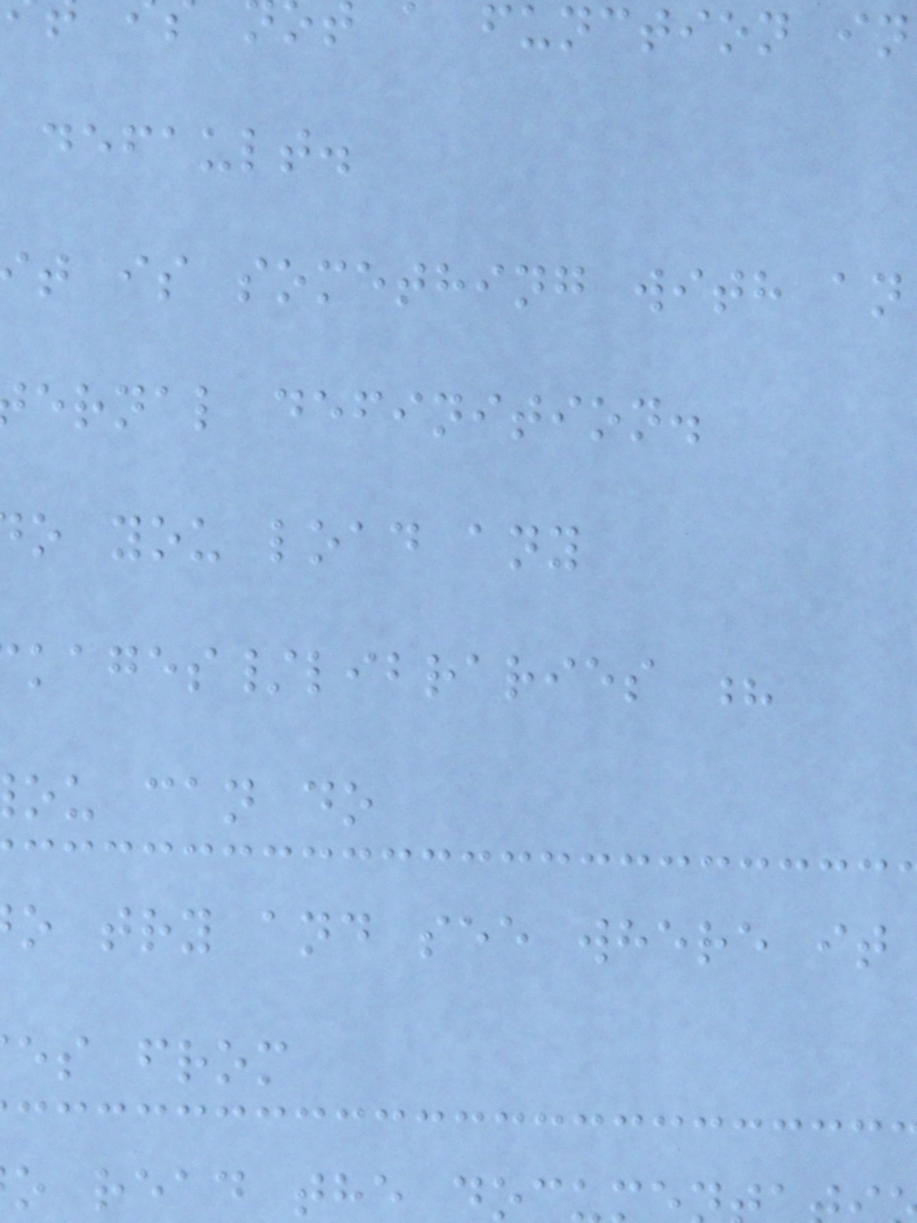a function in
default.
t is something with an
ernal definition.
o you load any
kages/libraries ?
ou can do
o try and see where it
es from
o read the d
